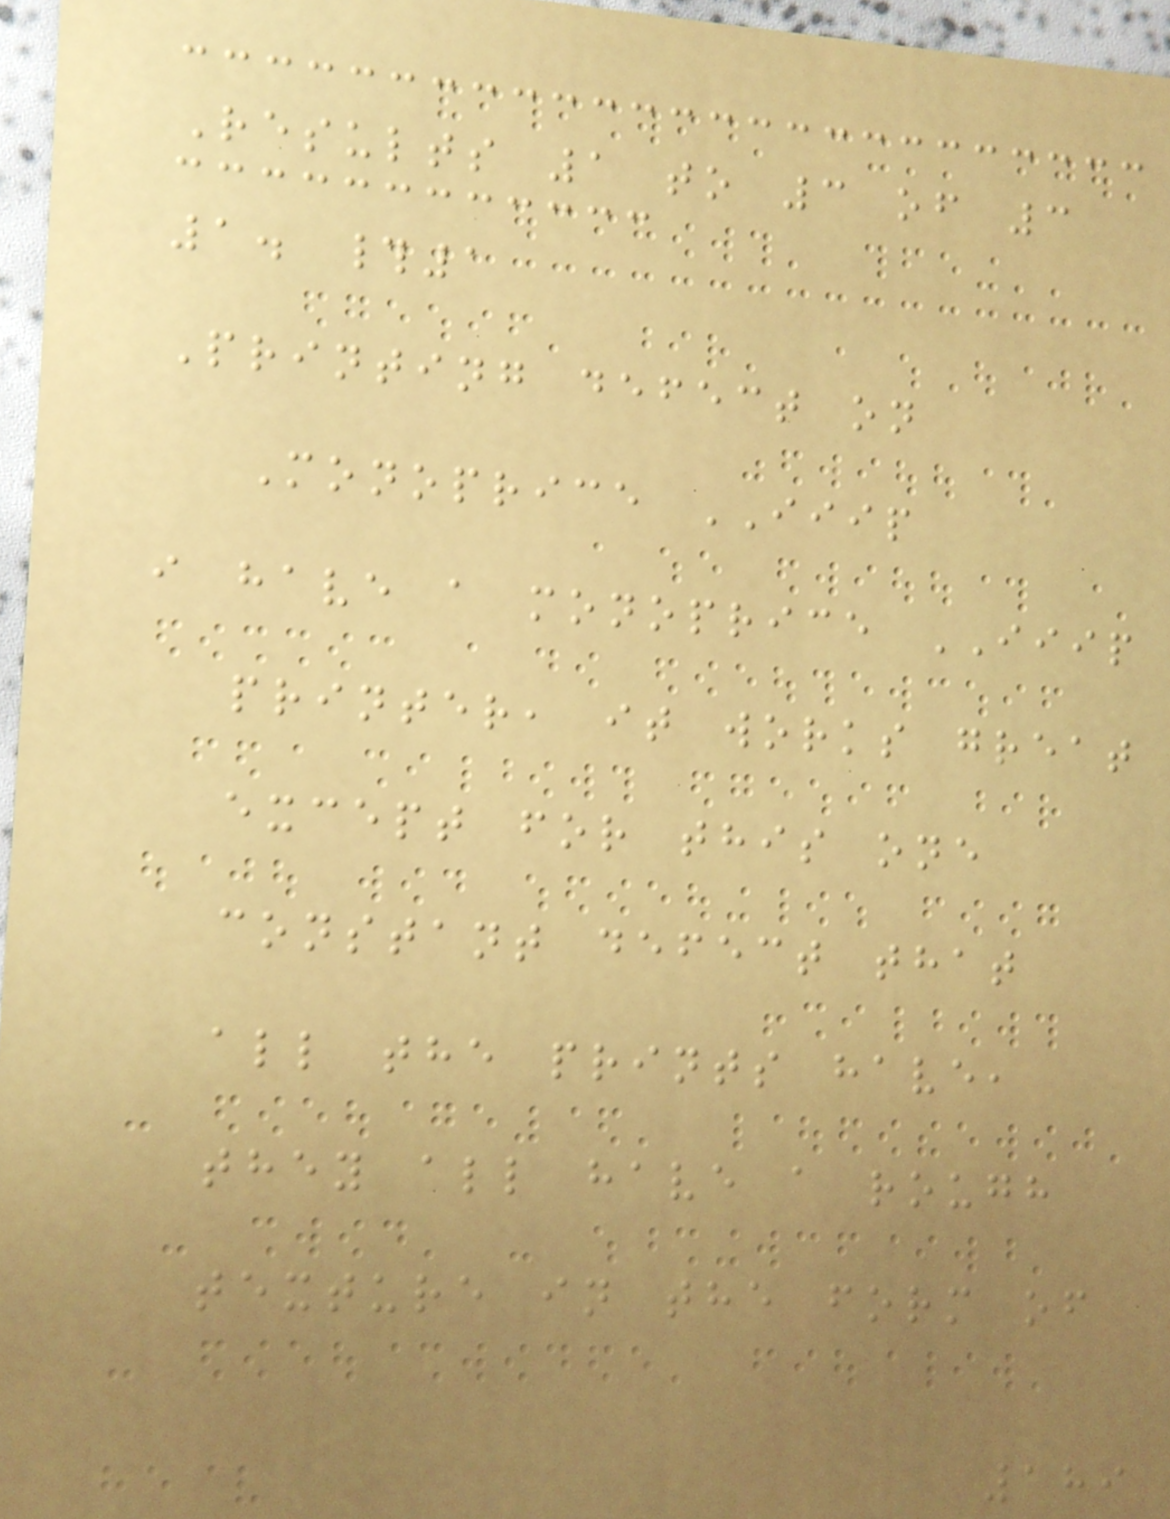Results 1 to 3 of 3
1. #1
Printing defect on
Monoprice IIIP
i have a monoprice IIIP
printer, it works great
except for this one
constant defect that
all the prints have,
they all have a rough
texture in the form of
189
